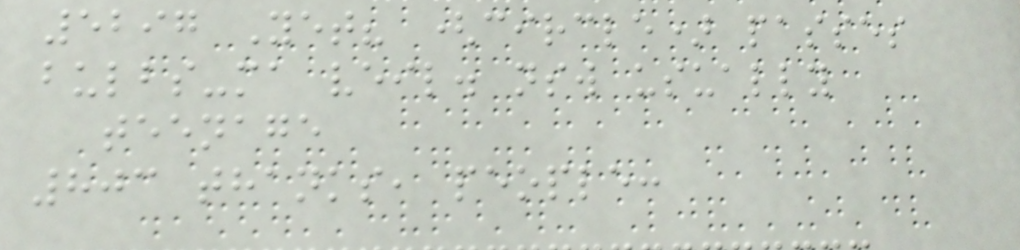5297 Yet? (circle) passes
bulbs-ma veil. nsw usually
teenage
803 thanks, people:
